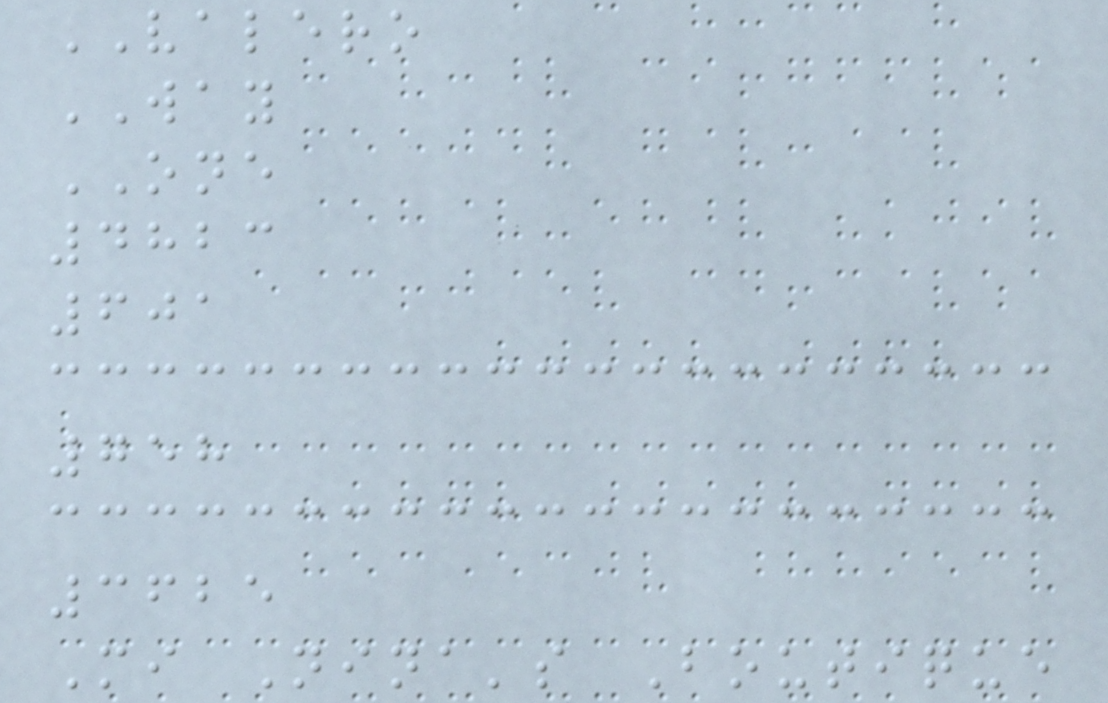VALERO
WAY
ONE
4823
601
758
3625
Mi Nina's Boutique
